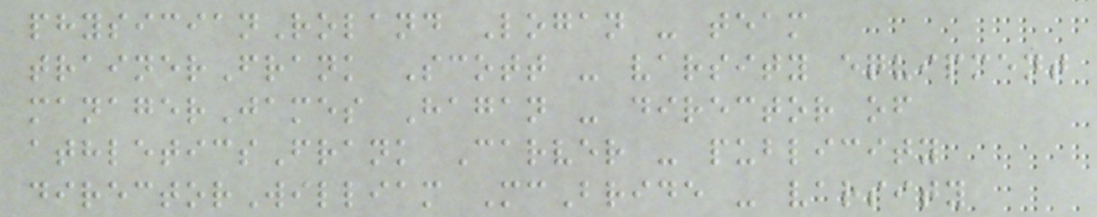physicianRoland Logan - team
trainerFrank Scott - varsity equipment
managerJames Hagan - director of
athleticsFrank Carver - publicity
directorWilliam McBride - varsity
